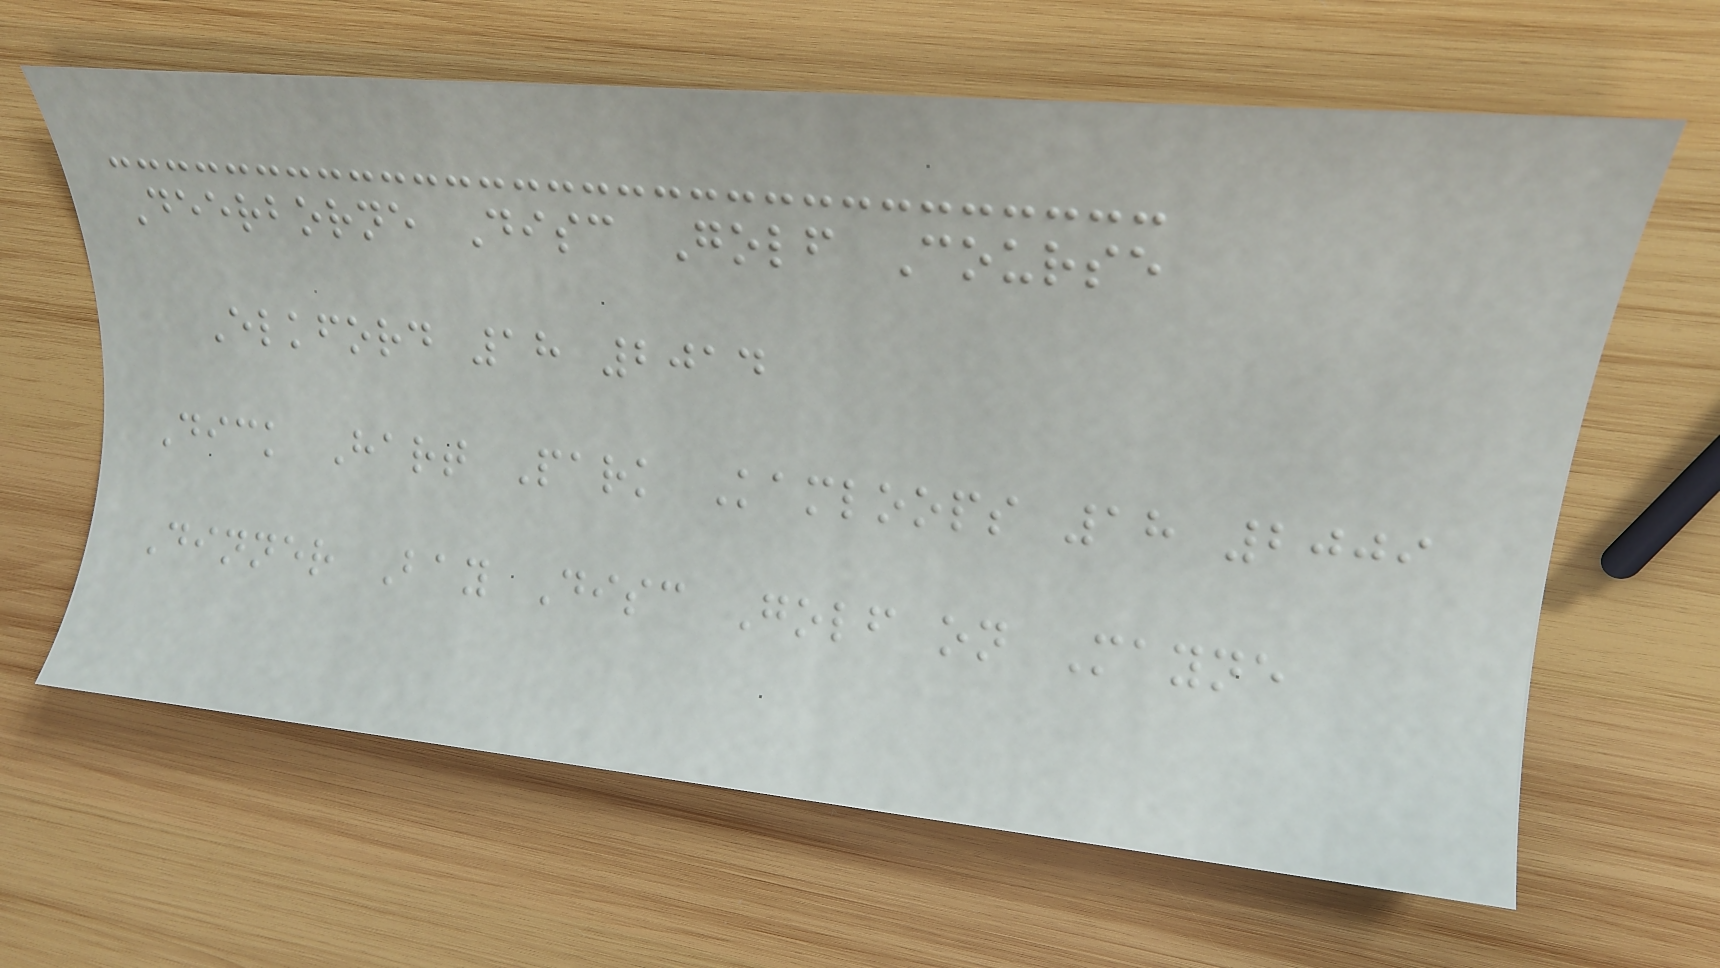Deerborne Disc Golf Course
Elkford 18 2014
Dick Hart Park Kamloops 18 2009
Dinner Bay Disc Golf on Mayne
